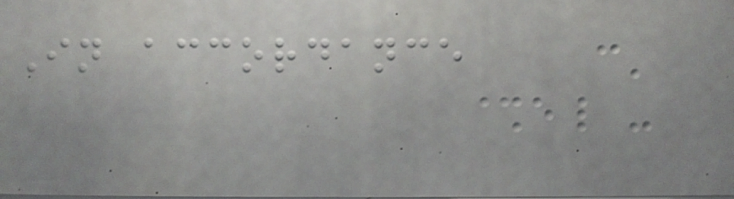In accordance
